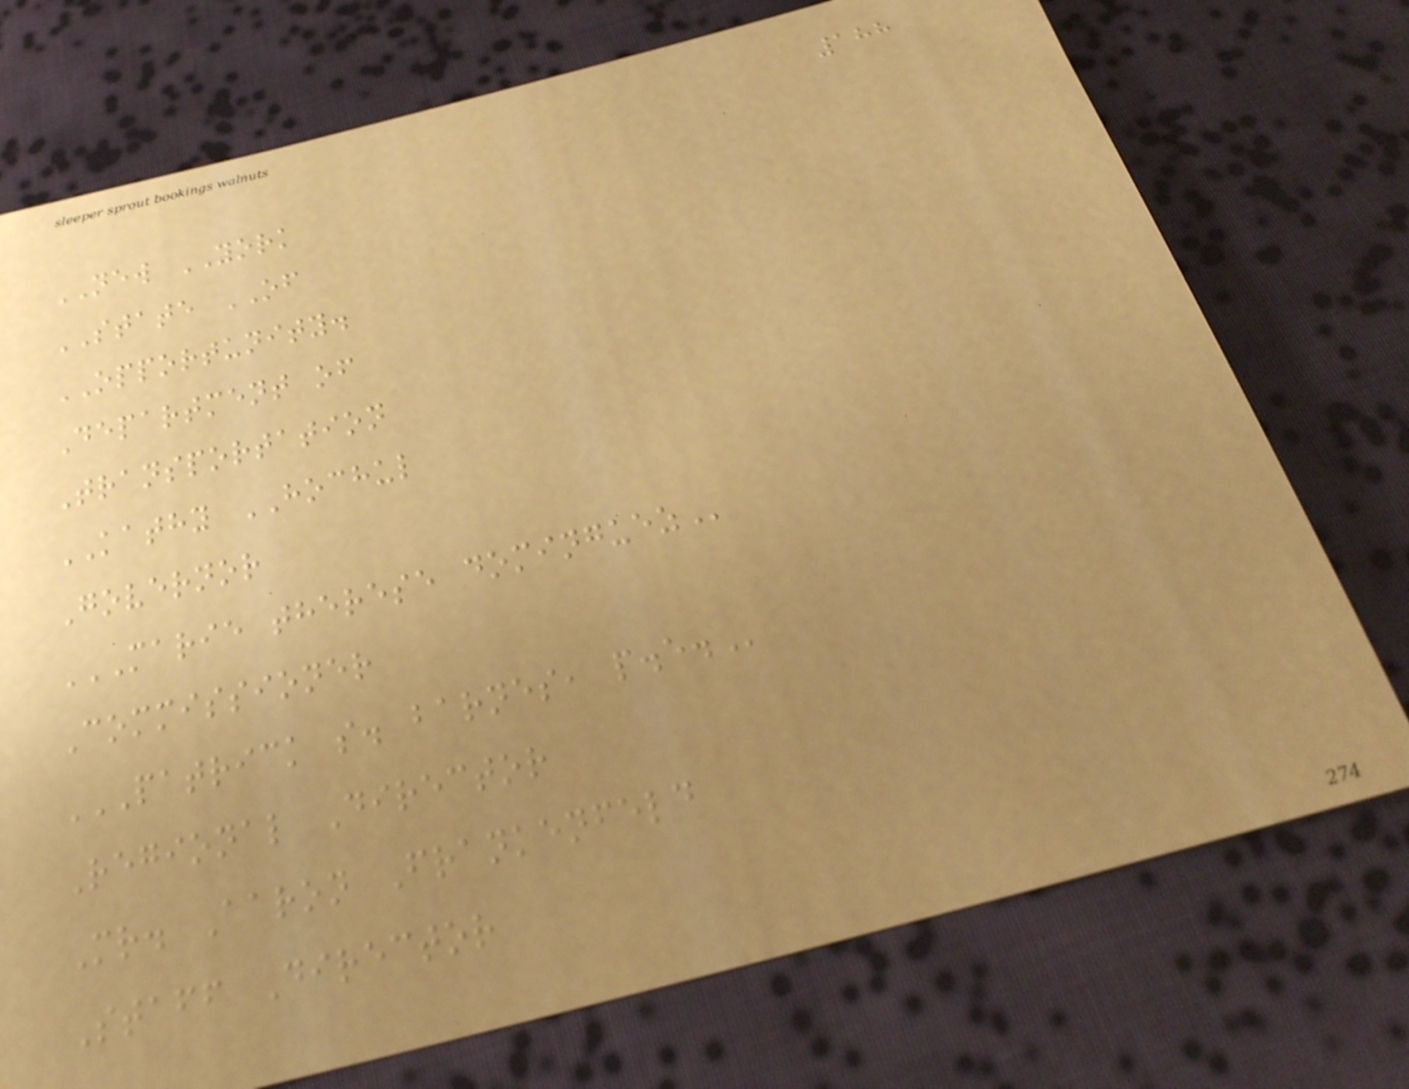188
NEW YORK
STATE OF
OPPORTUNITY.
Department of
Transportation
KATHY HOCHUL
Governor
MARIE THERESE DOMINGUEZ
Commissioner
PATRICK S. BARNES, P.E.
Regional Director
Mr. Aaron Frankenfeld
Staff Director
